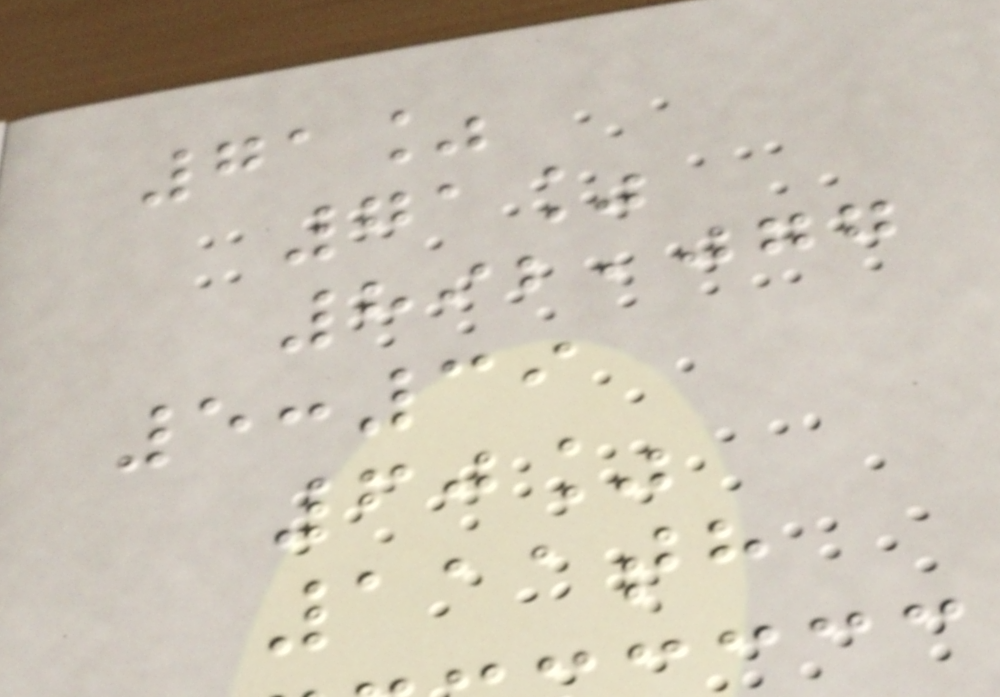71%
71%
892,077
5:39
60%
111th
